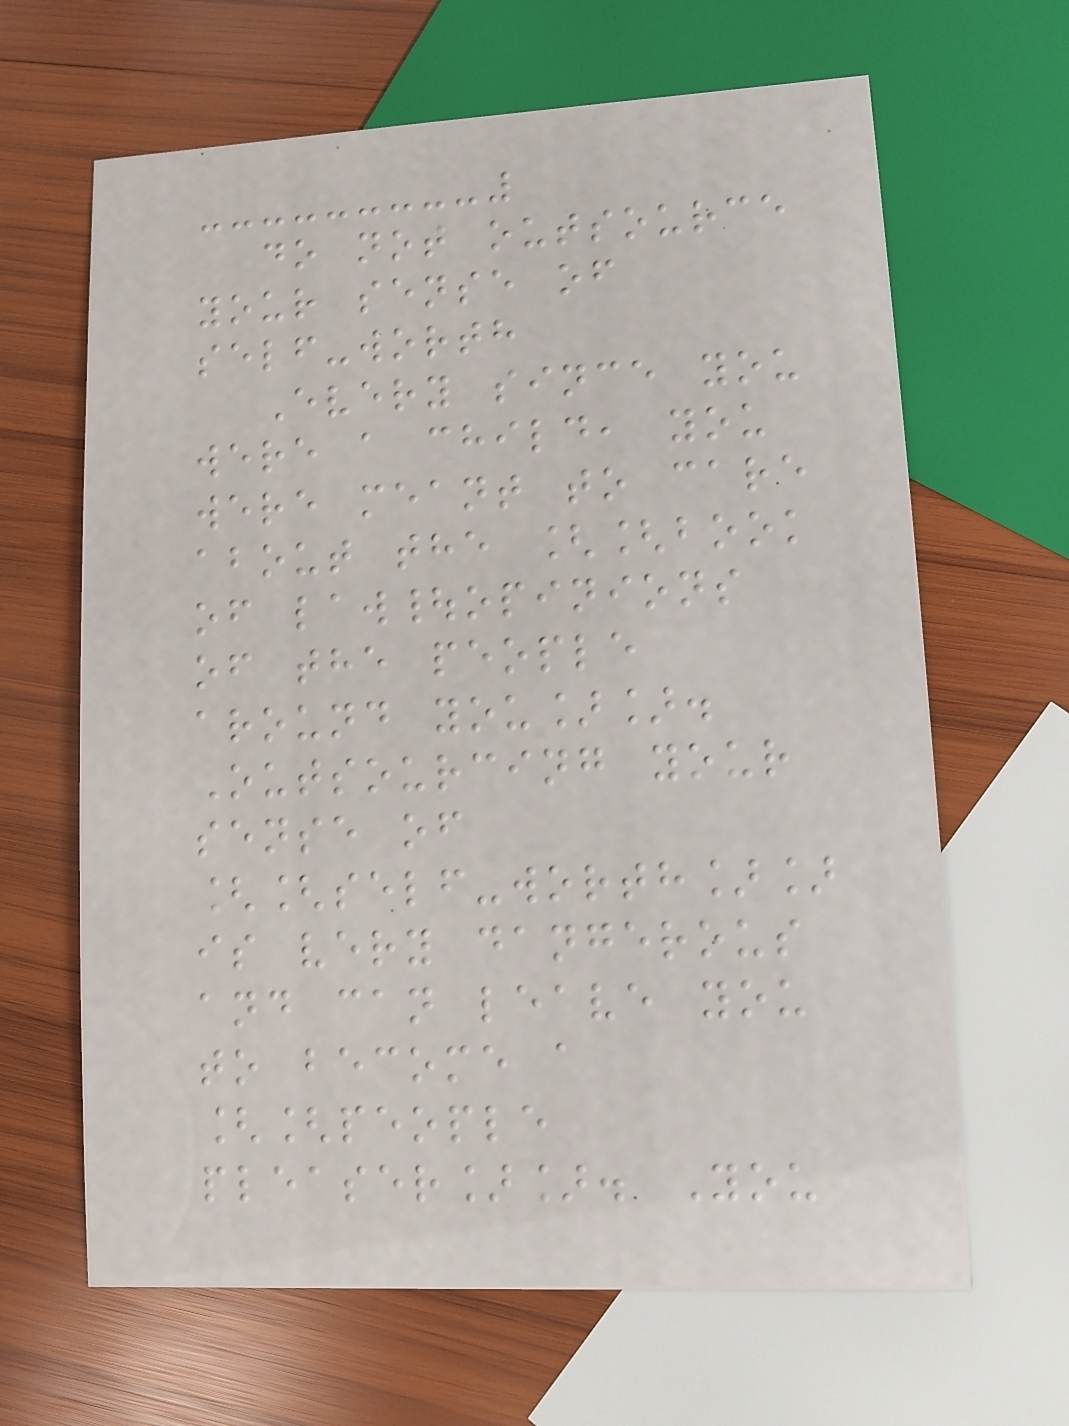do not outsource
your sense of
self-worth
Every since you
were a child, you
were meant to care
about the [[book
of law|opinions
of the people
around you]].
Outsourcing your
sense of
[[self-worth]]
is very dangerous
and can leave you
to become a
[[people
pleaser]]. You
